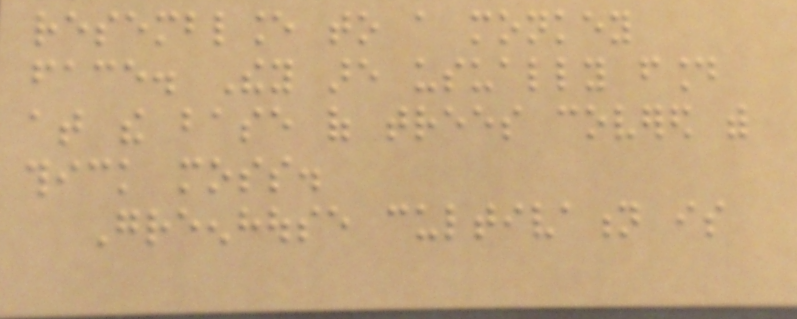resemblance to a monkey
face. They are usually found
at the base of trees covered with
thick moss.
Greenhouse cultivation is
